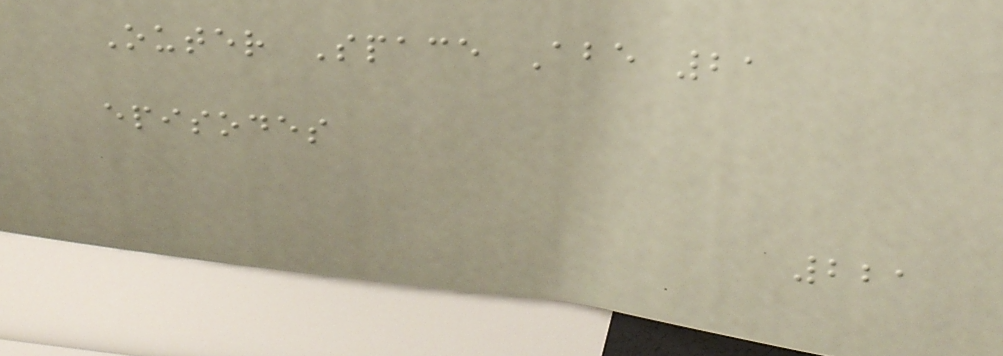Outer Space Abe 21
episodes
221
